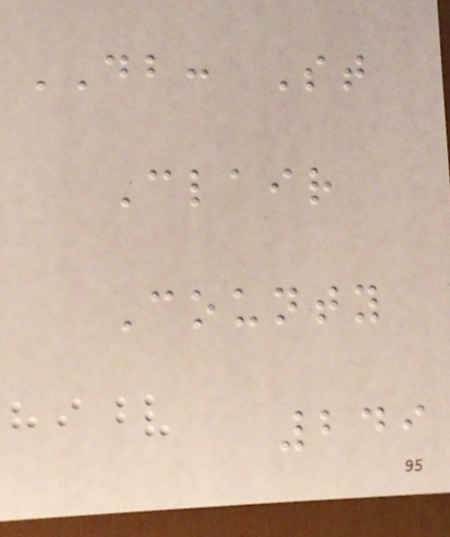DB: St
Clair
County
249
